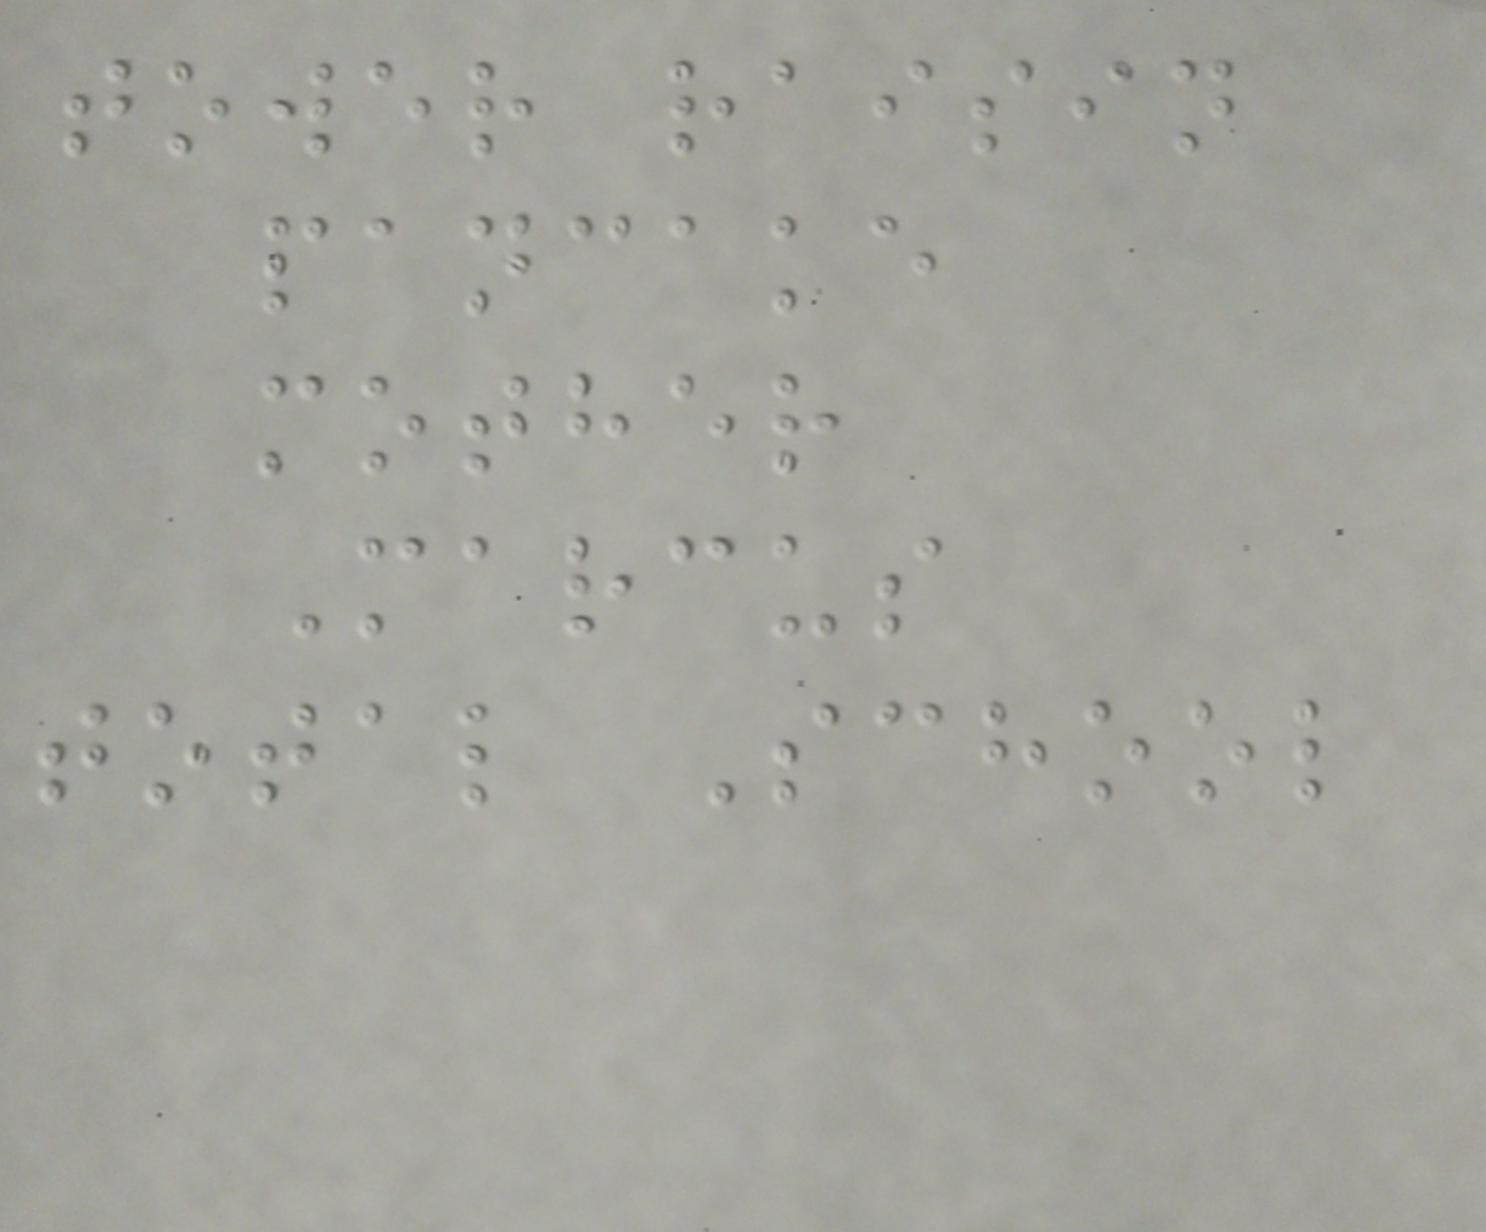tower raisin
pancake
mother
Marcus
total School
